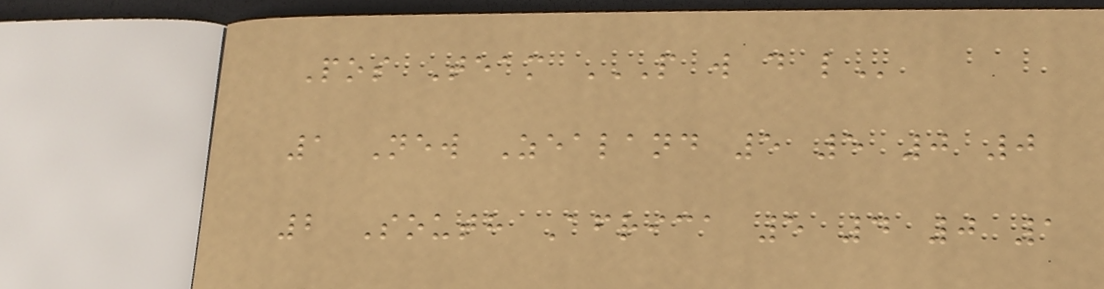Pos Team P W D L
1 New Zealand 5 5 0 0
2 South Africa 5 4 0 1
